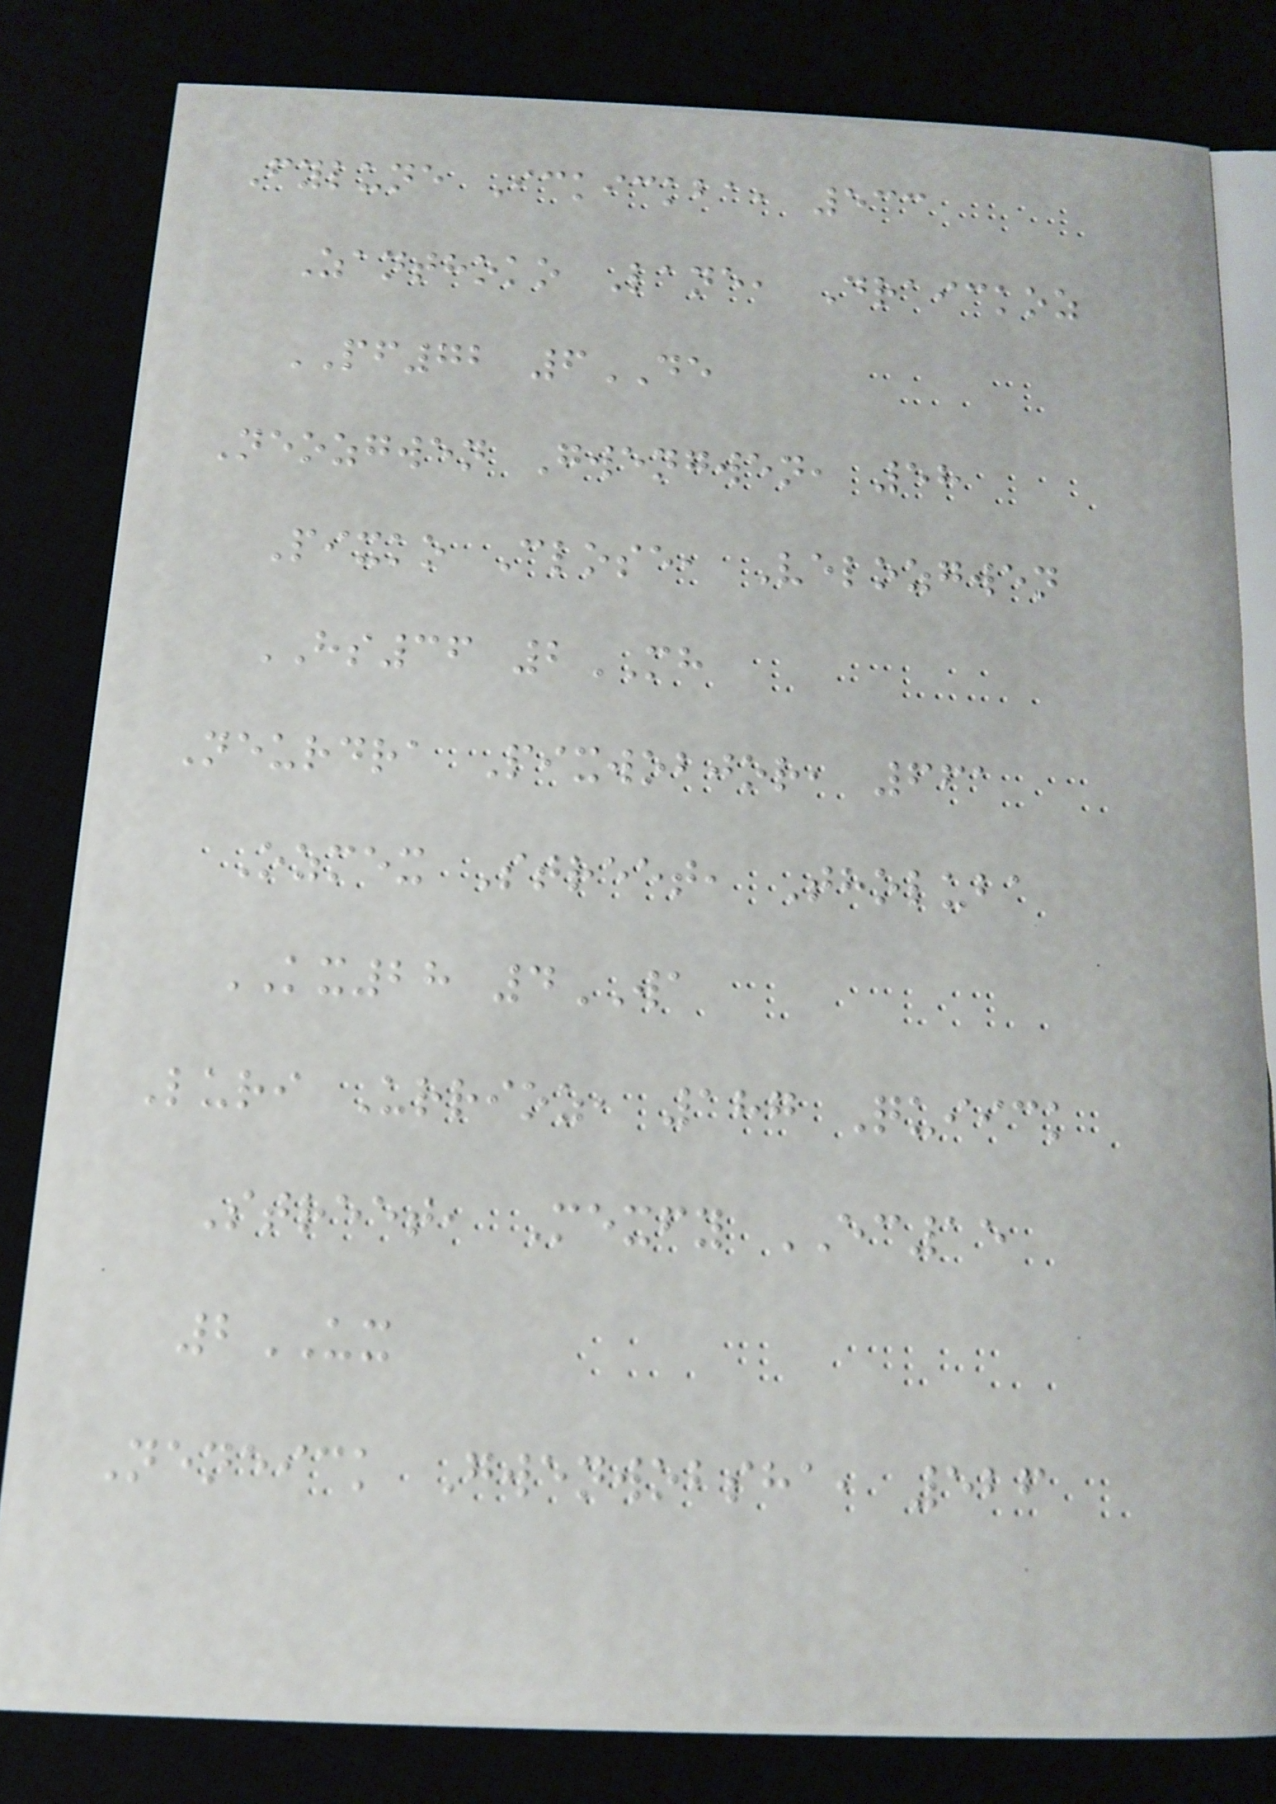Fylune Ickickba, 533
Zanthoko Lane, Draickoz
PF72 6DE
Neozgwen Gwengwen, 58
Pixko Close, Velozgwen
HS36 2MH
Neurdra Pixwobjor, 661
Ozmex Street, Tholuba
KX28 4WA
Luri Urrioz, 187 Quiick
Street, Mexfy EC15
2UX
Neneick Gwenwobsha, 526
